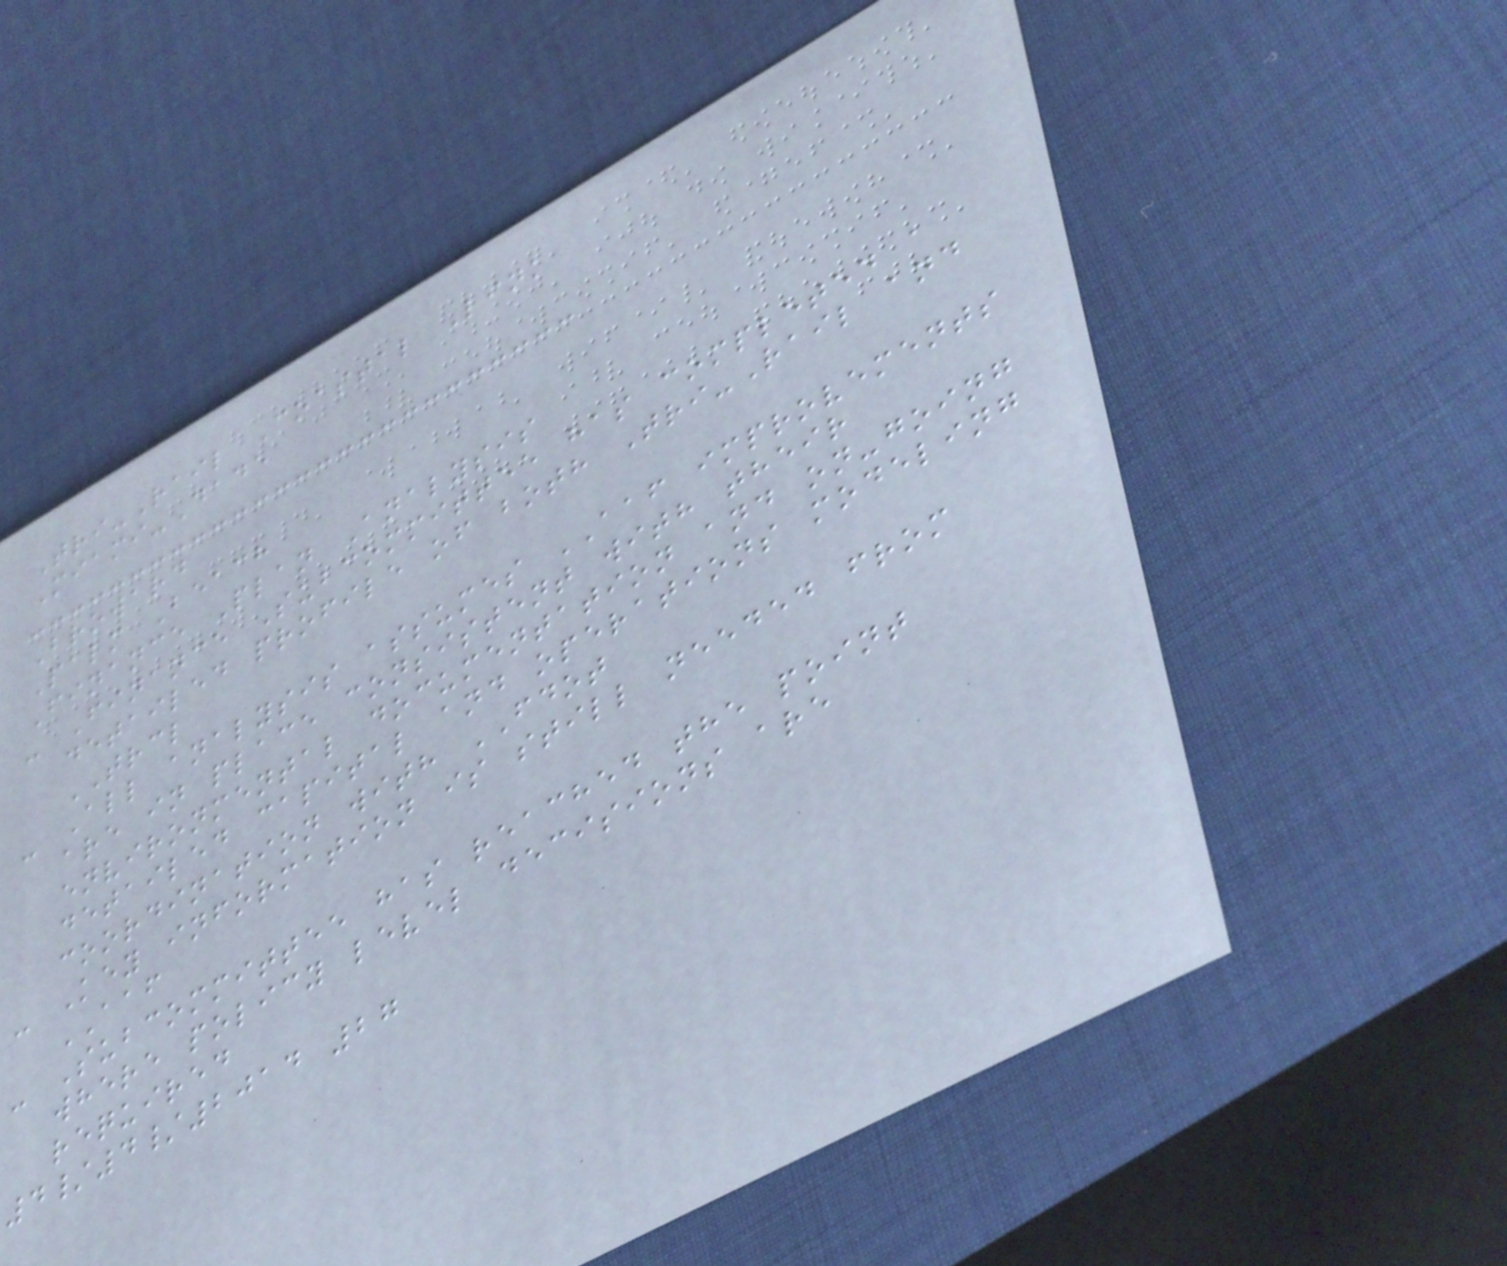Tri-Rail Coastal Link
Miami-Dade
Broward
Palm Beach
Finance Plan Analysis
- Finance Subcommittee has completed a
detailed profile of both Tri-Rail and
TRCL
- All analysis assumes AAF improvements
are in place consistent with their
environmental documentation and on-going
detailed capital and operations modeling
coordination with FDOT
- Key information is still needed from
AAF
- Subcommittee has reached the point
where policy level decisions are
required
4/4/2014 27
